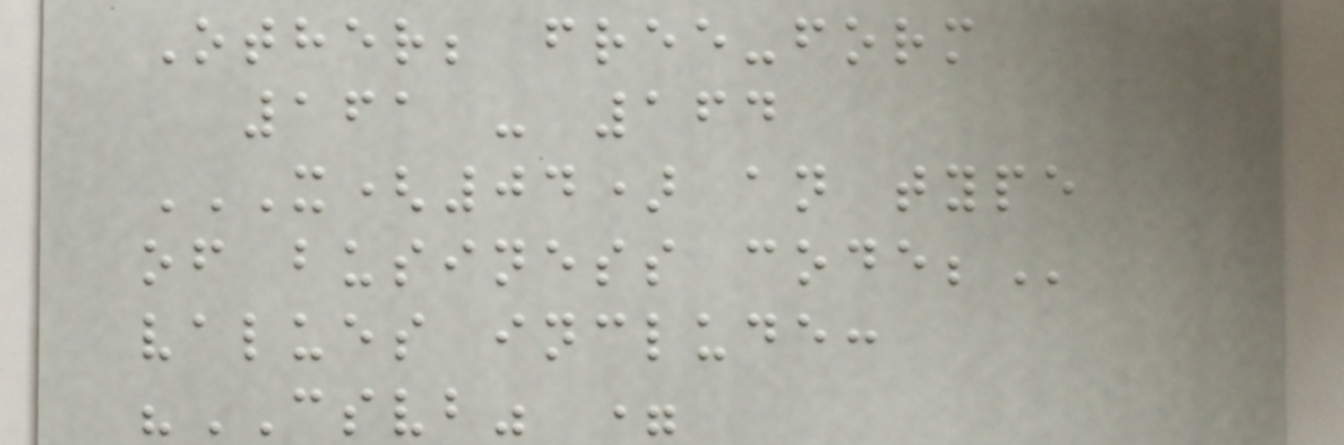Other; free-form
161 - 164
X(04) AN TYPE
OF BUSINESS CODE;
values include:
"CSVB" =
